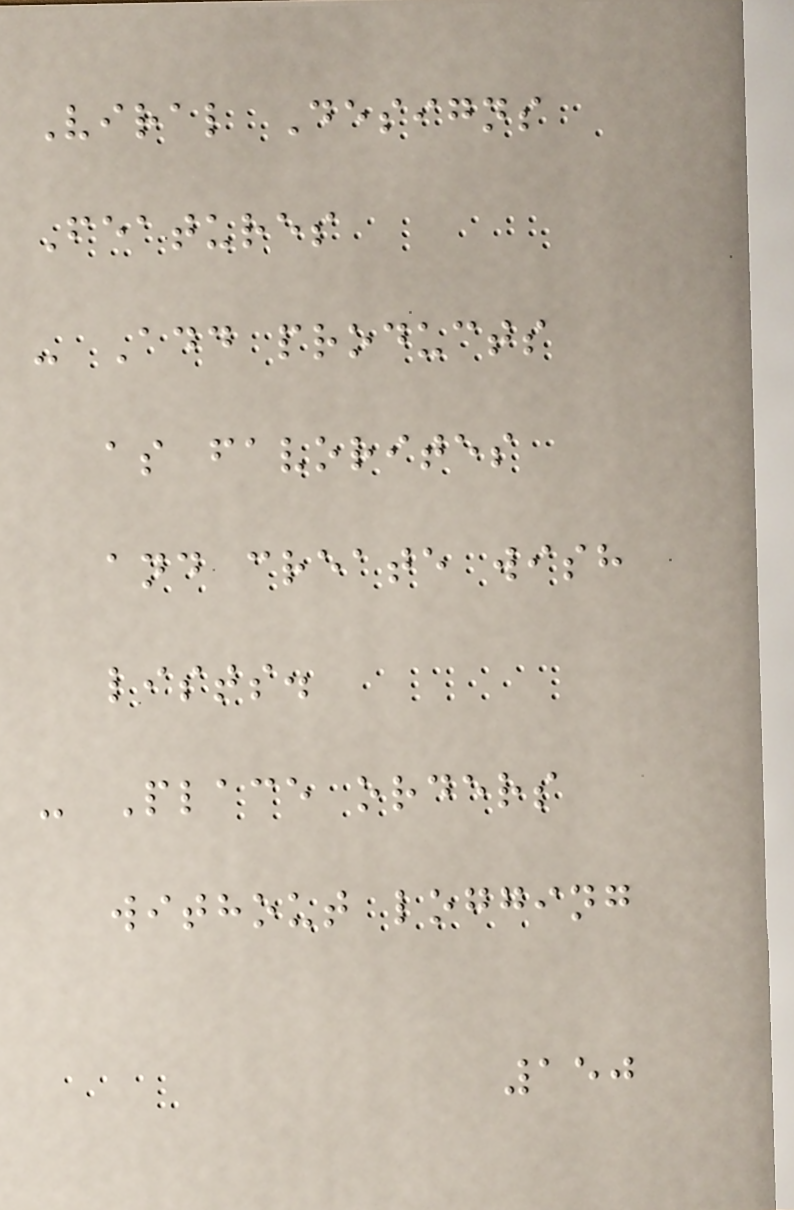Viral Designs
Features
- Add products
as favorites
and create wish
lists.
- Place orders
without logging
150
